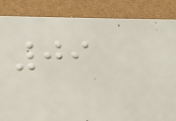09
